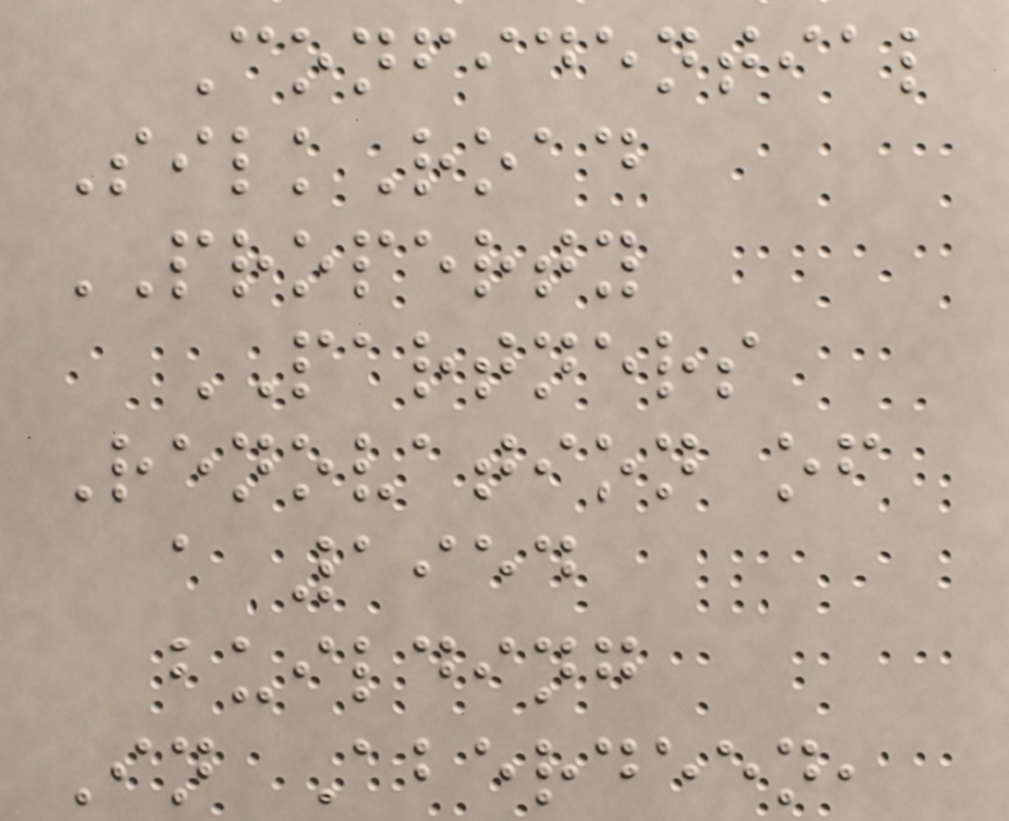Confidential
SilkRoad
PROPERTY
PARTNERS
Renovation of
a 1954
building
In Aberdeen,
